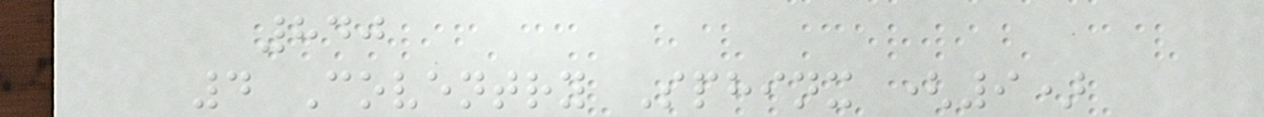840
4 Coventry Sphinx (9)
